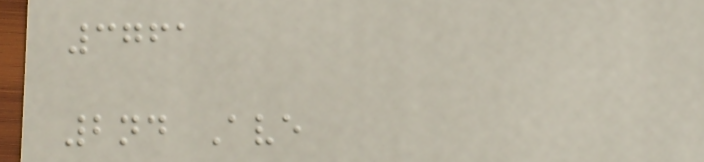3761
2nd Ave
